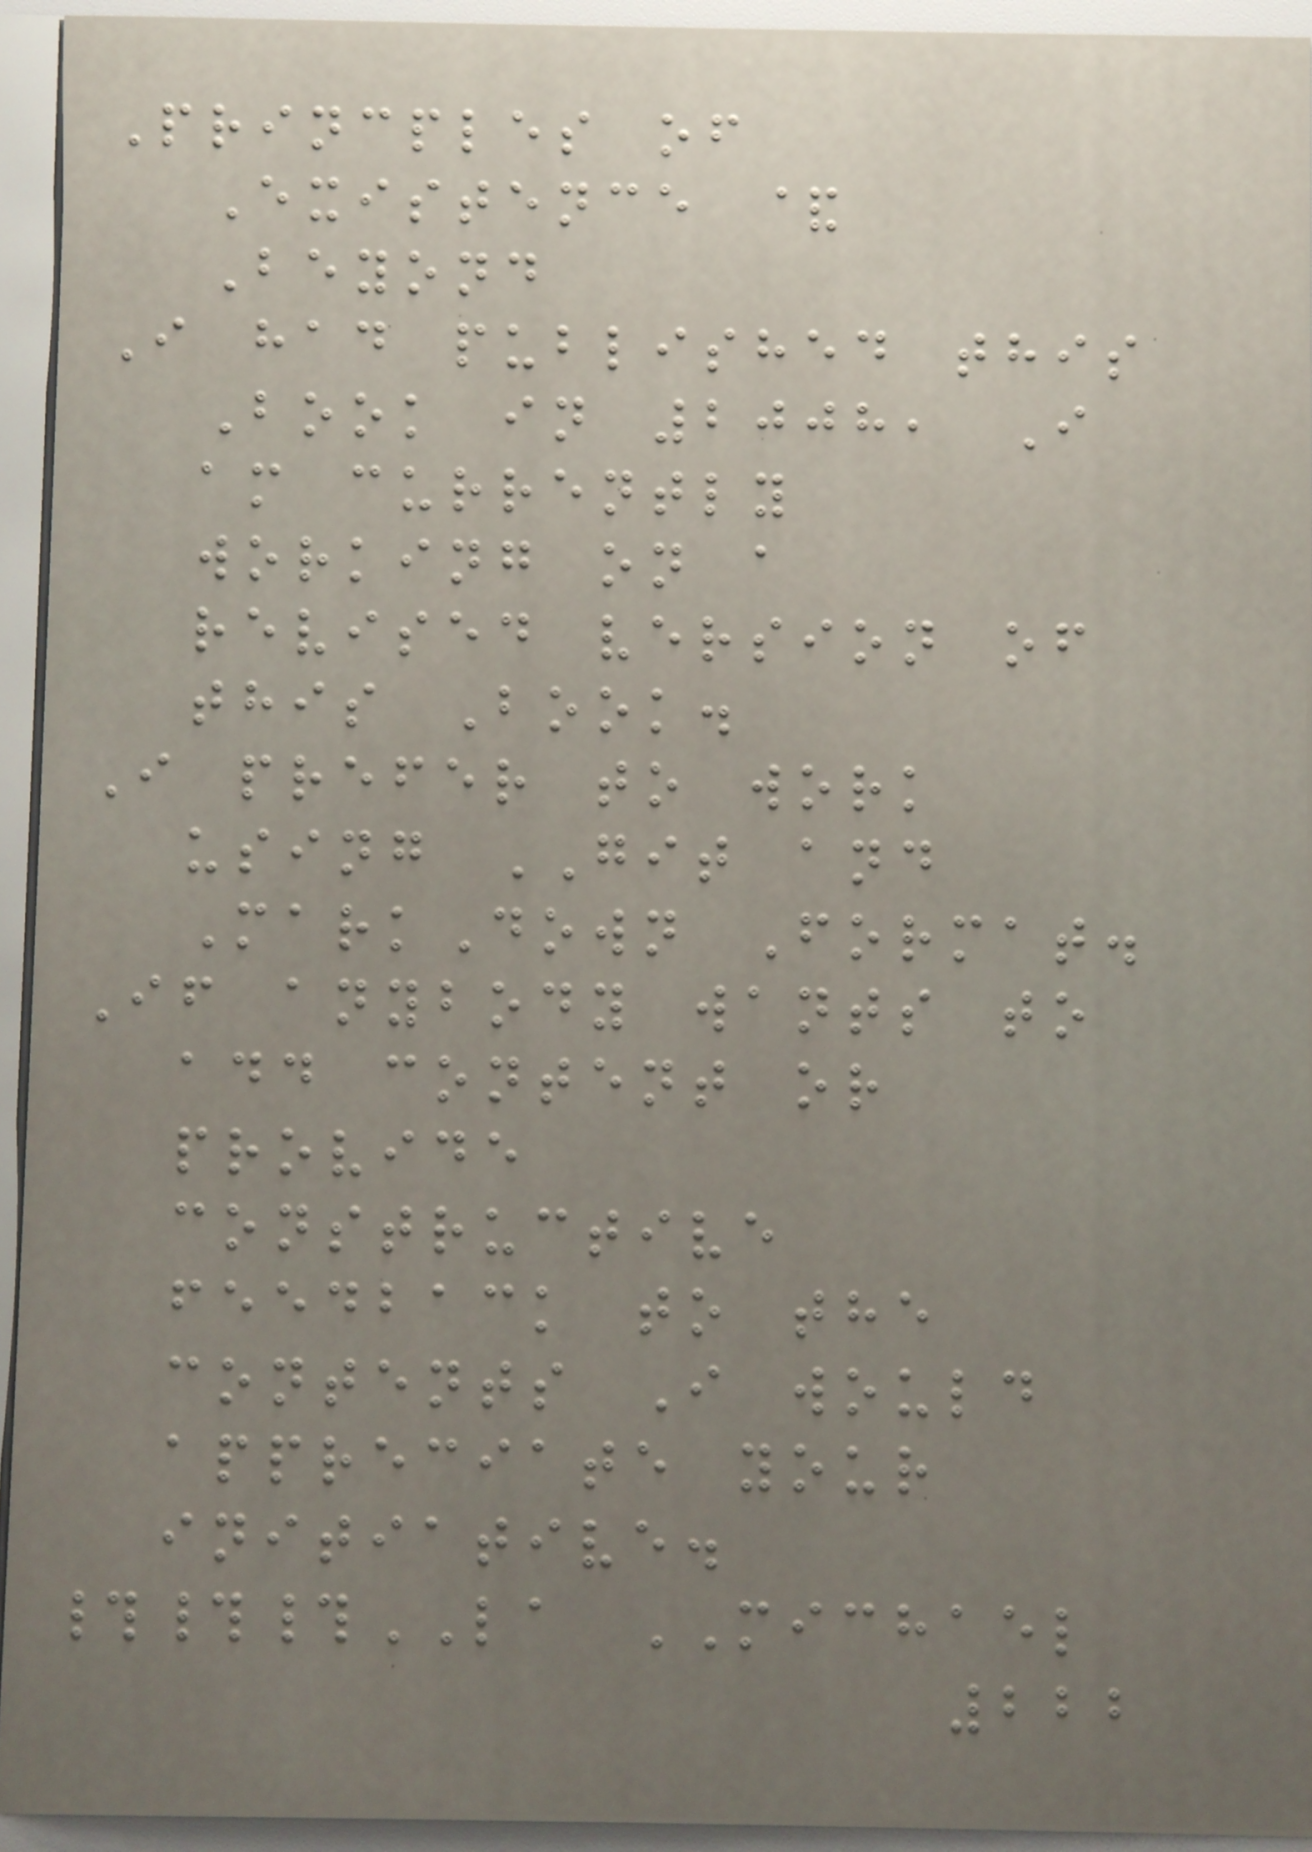Princples of
Existence &
Beyond
I had published this
Book in 2008, I
am currently
working on a
revised version of
this Book.
I prefer to work
using GIT and
MarkDown Format.
If anybody wants to
add content or
provide
constructive
feedback to the
contents I would
appreciate your
initiative.
###LA MICHAEL
222
